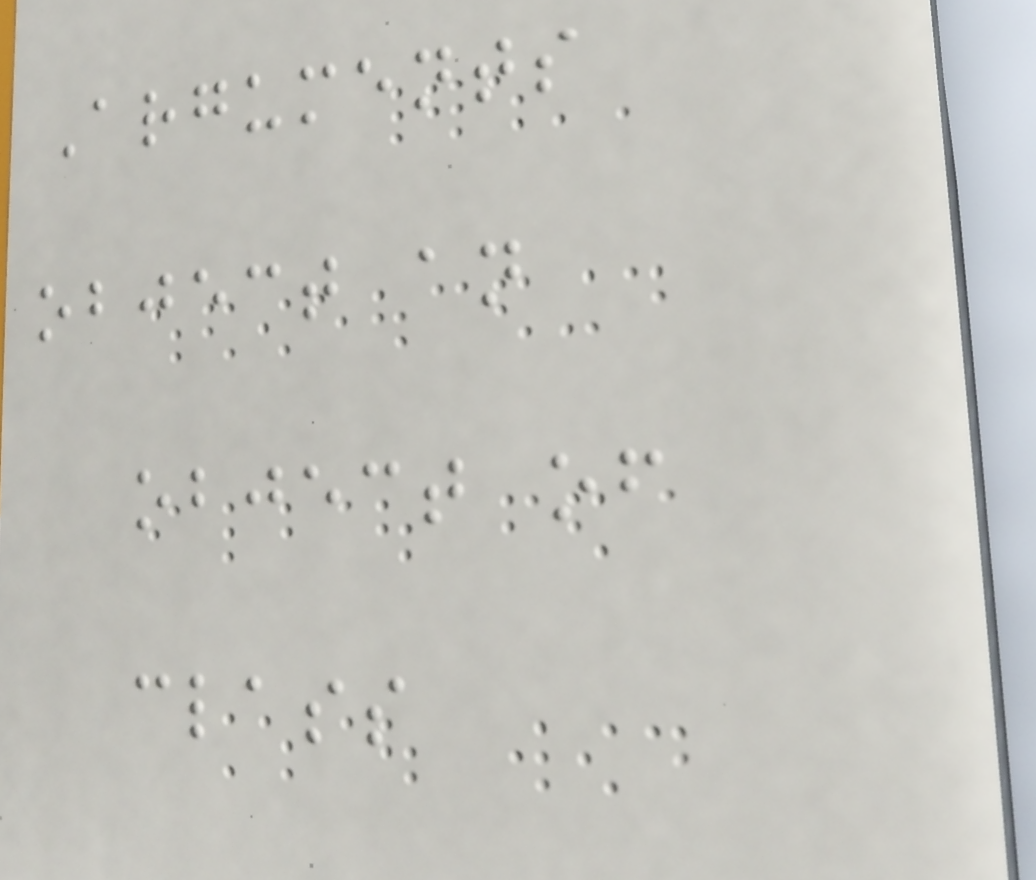Arguments
object an
object of
class
